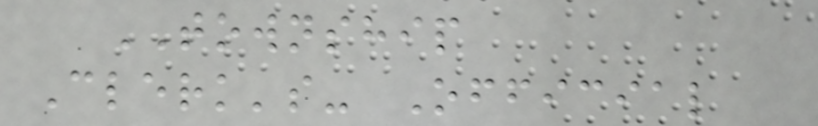TOWNSHIP
Clerk's- Official
